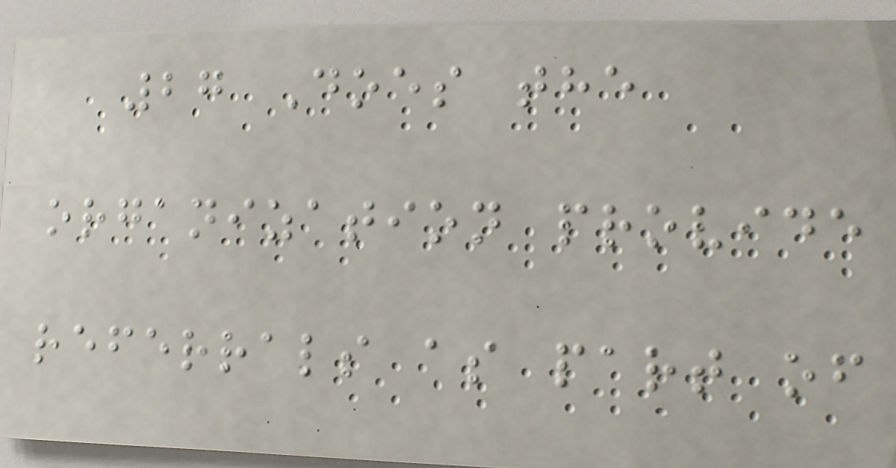27 Does the
organization provide
referrals as part of
